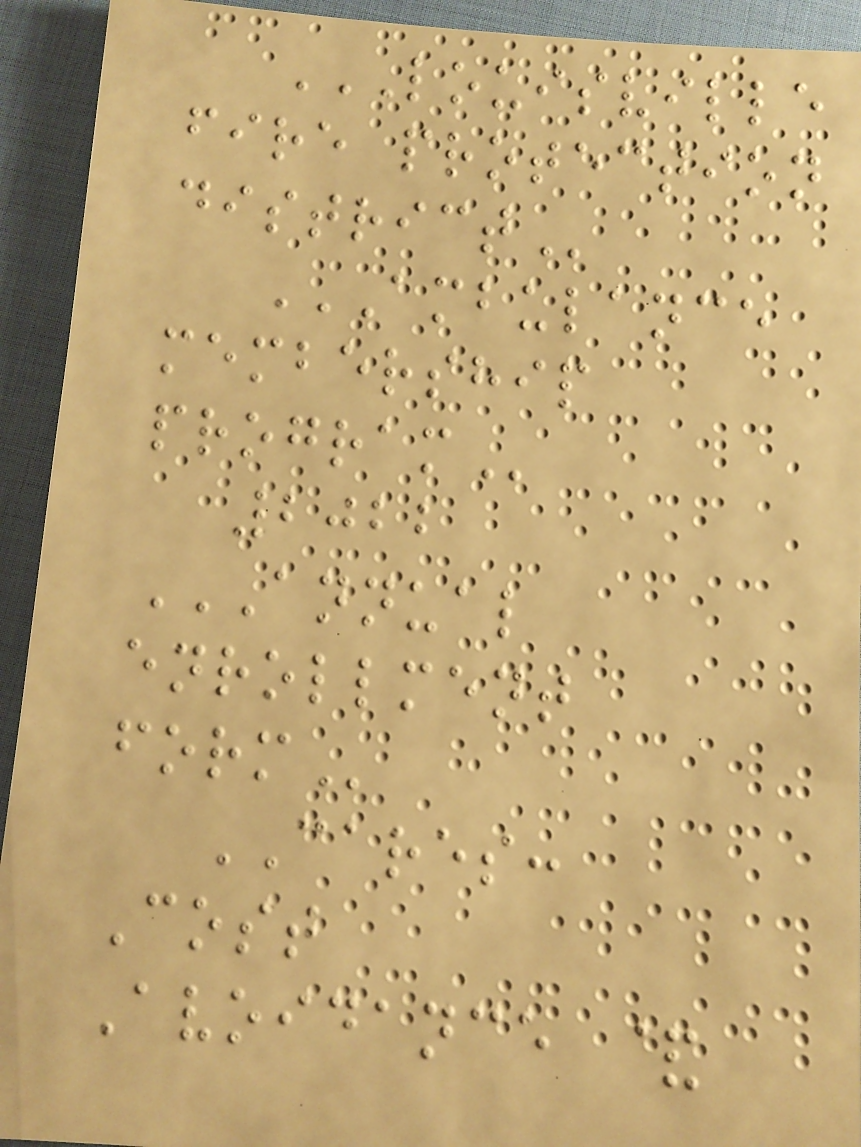LOUISVILLE
FIRE PROTECTION
DISTRICT
AMBULANCE
MEMBERSHIP
PROGRAM
2022
ANNUAL
ENROLLMENT
FORM
CARES:
Cost
Avoidance &
